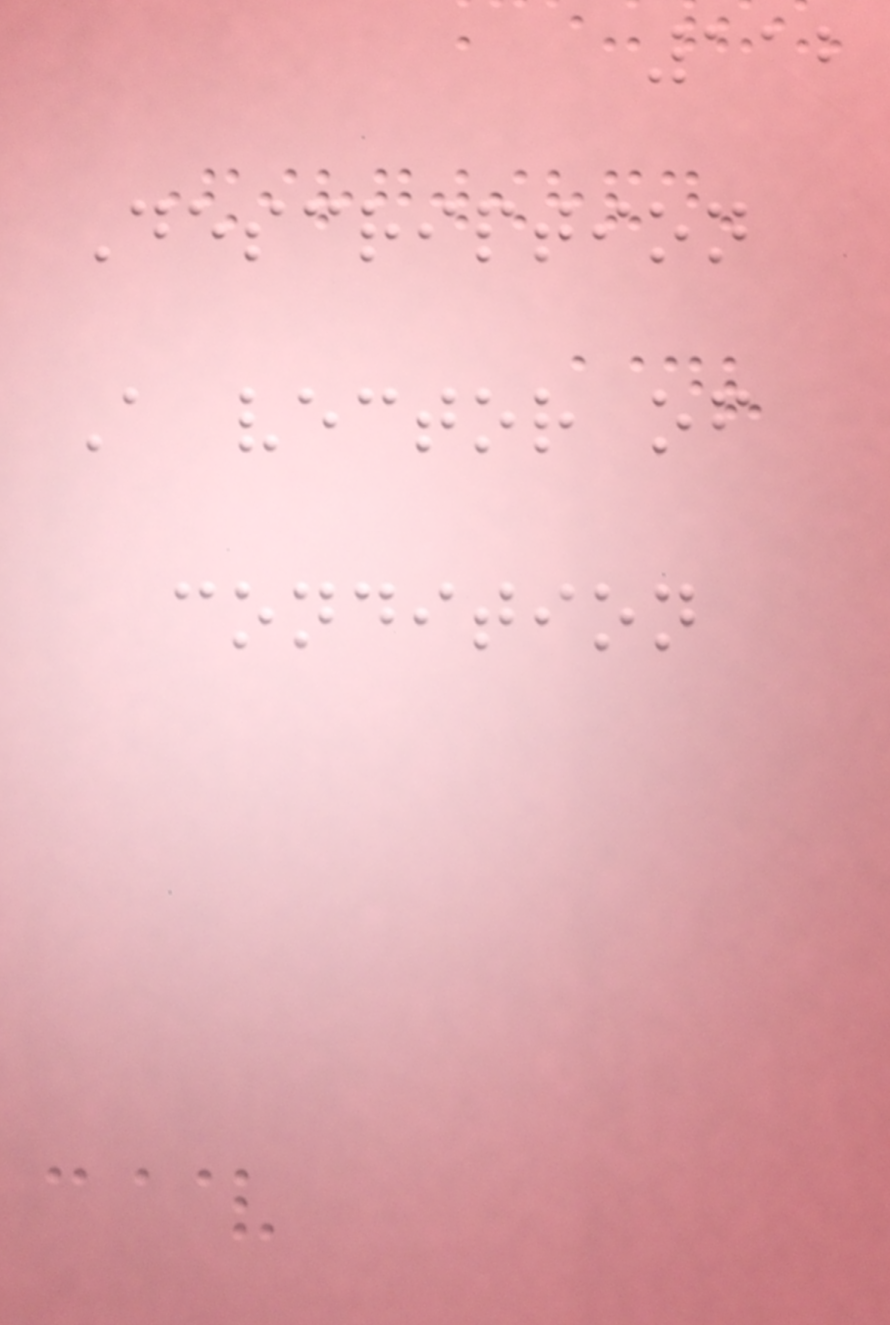112
Description
A vector of
condition
